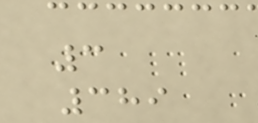3
389
